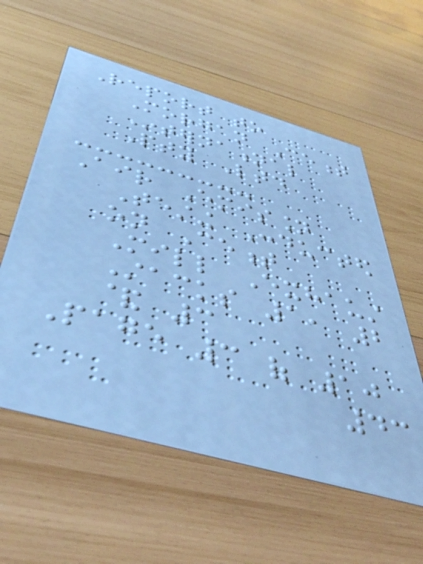Report to
Morgan Cement
International
Pty Ltd
Air Emission
Testing Conducted
on Cement
Mill Exhaust
Stacks 1, 2
& 3
Page 3 of 10
43
